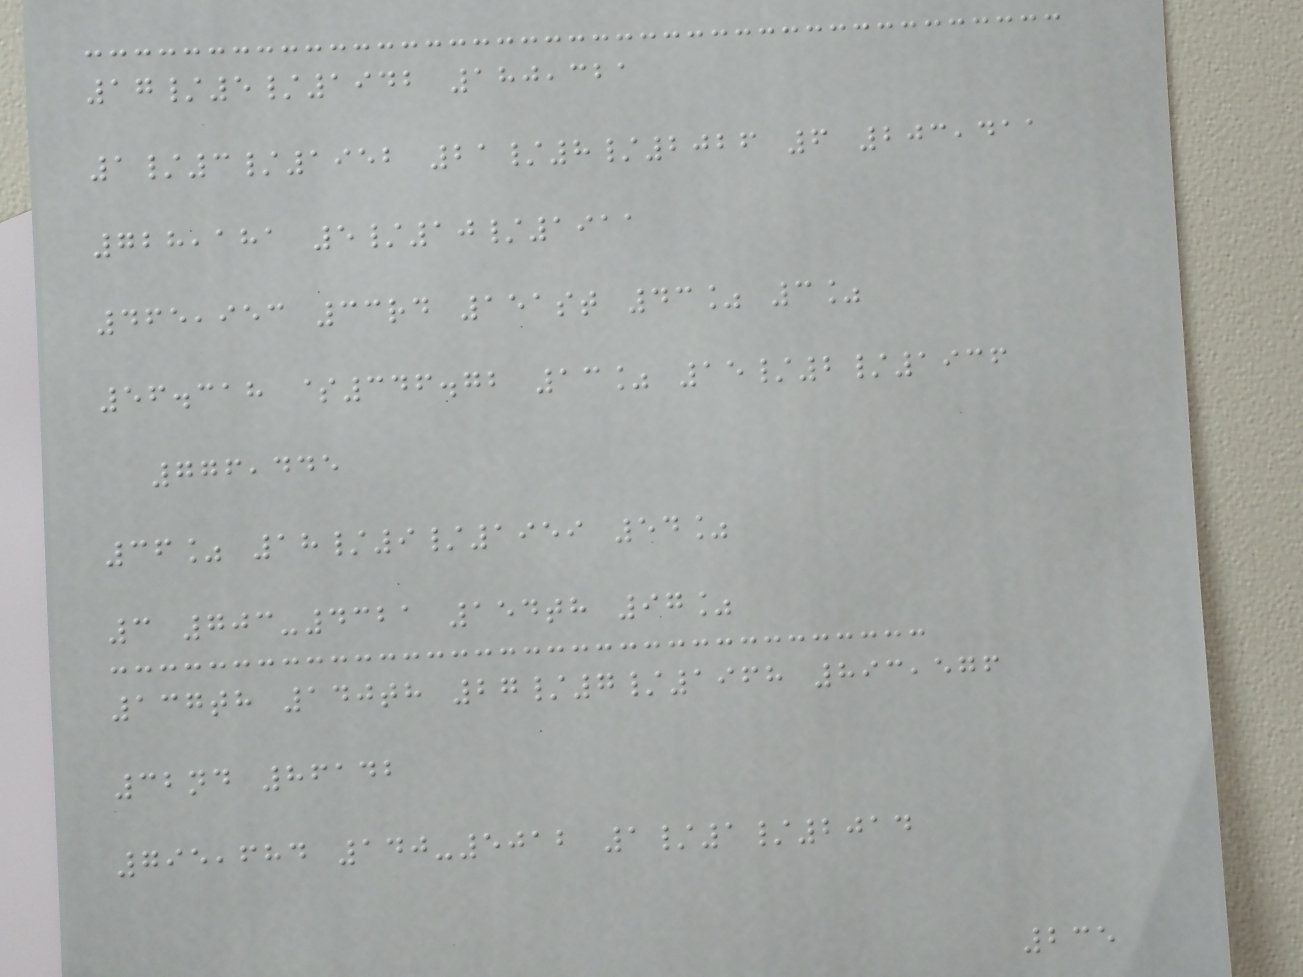17/5/1942 180,321
1/3/1952 21/8/2026 6 203,411
728,181 5/10/1911
465,953 33rd 151st 43% 3%
56.318 $346.72 13% 15/2/1936
776,445
36% 18/9/1959 54%
3 703-4321 154th 97%
137th 140th 27/7/1968 893,576
32nd 86142
795,684 140-5012 1/1/2014
235
